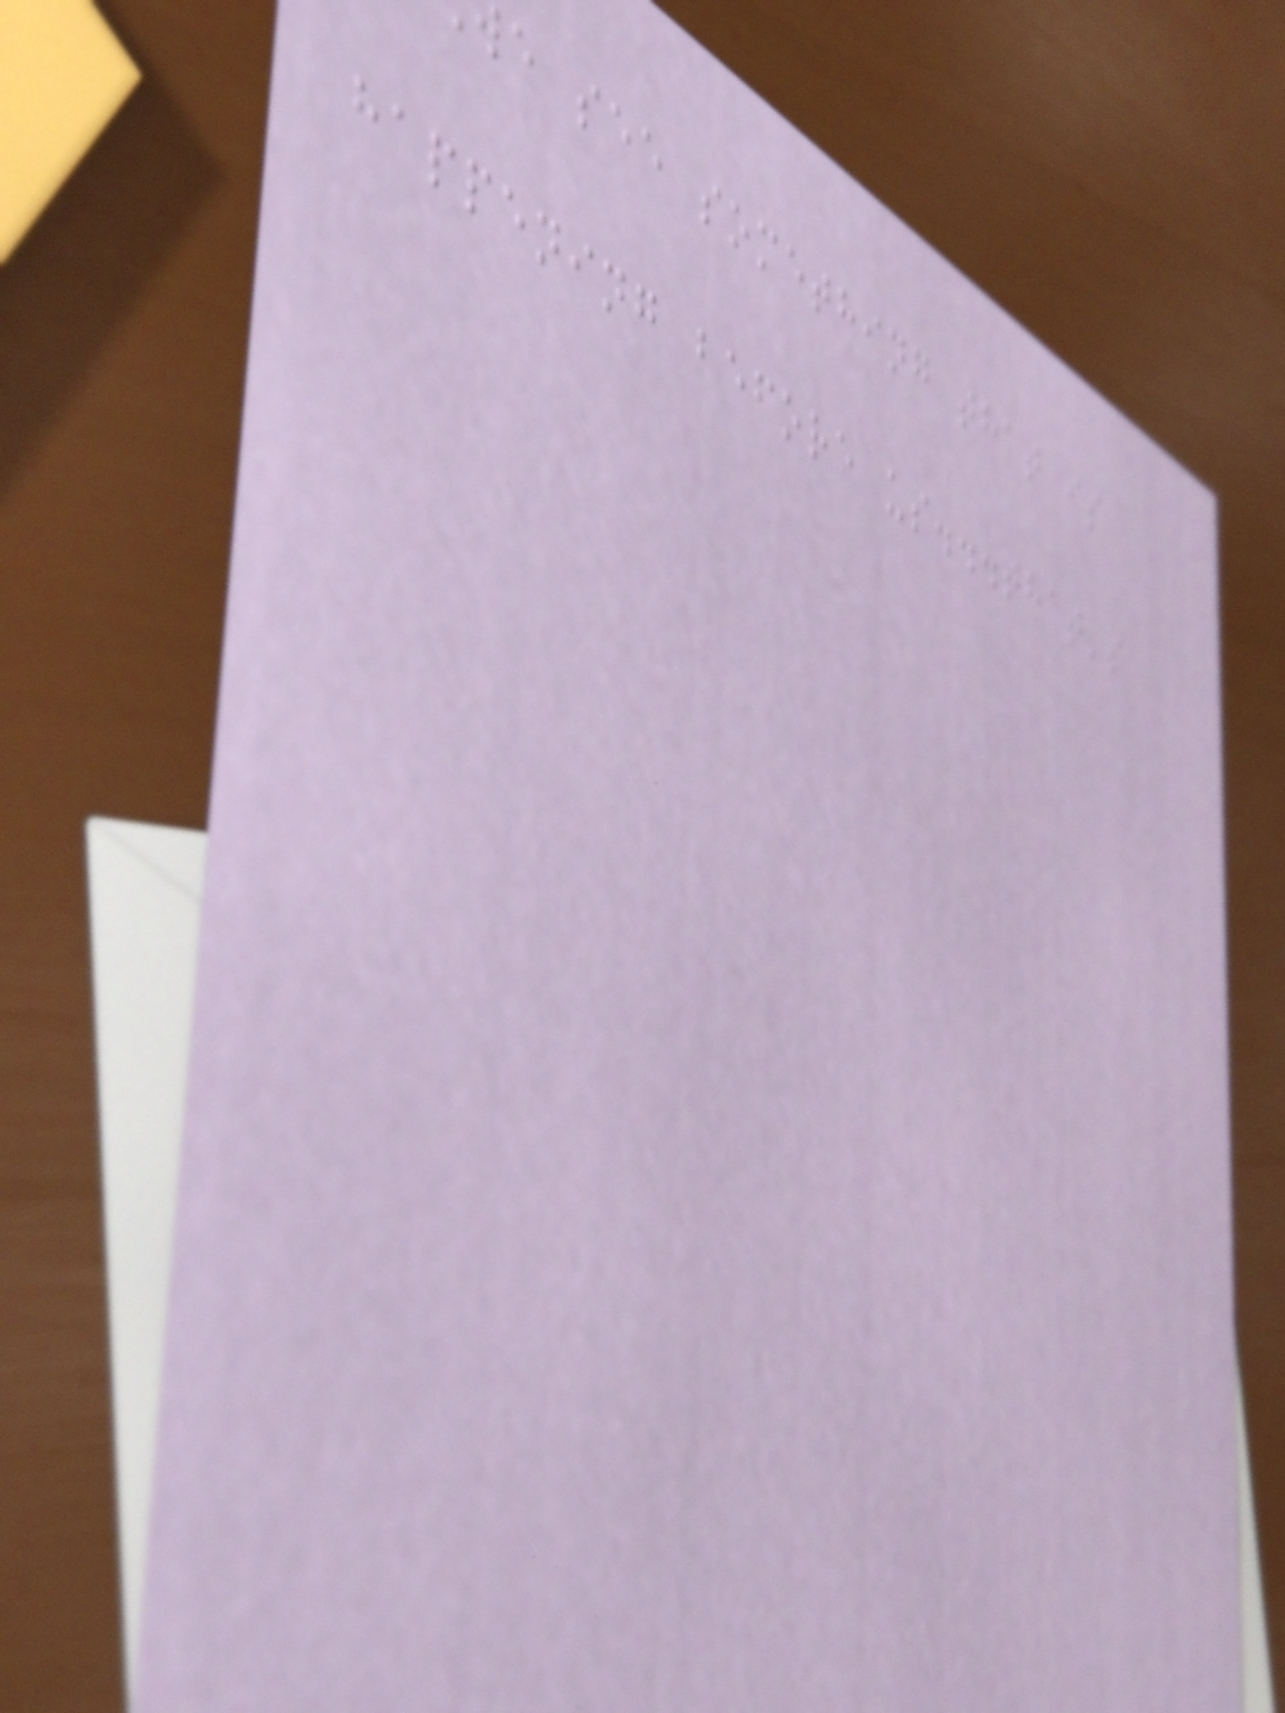e see something that is
happening before us...that's
